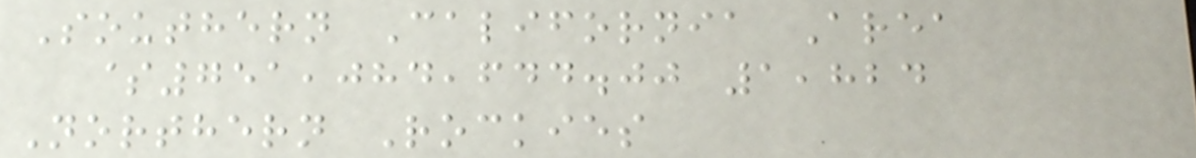Southern California Area
$751,084,644.00 1,824
Northern Rockies
